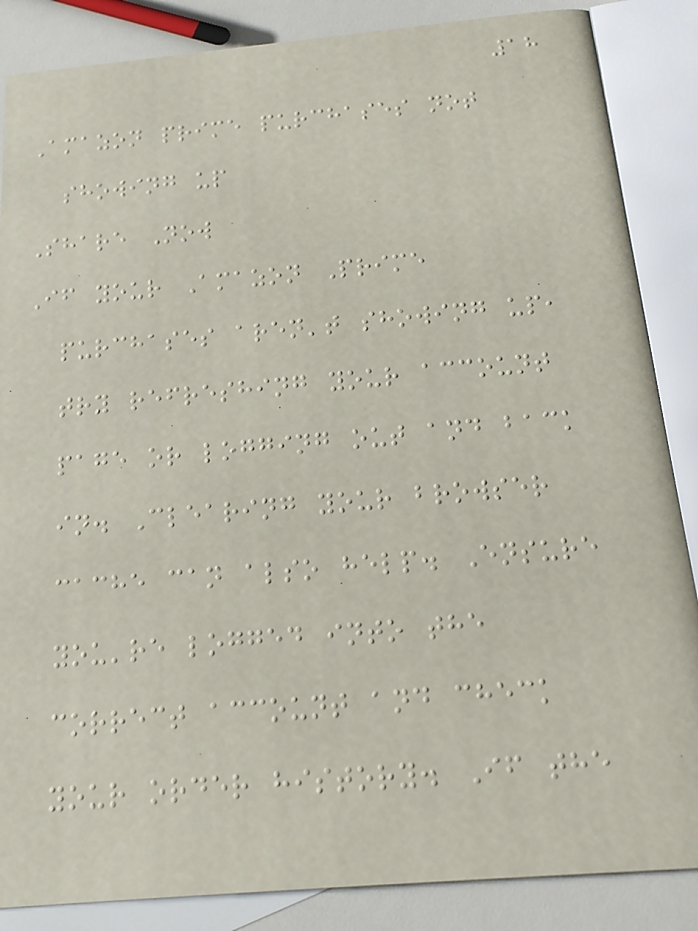18
Amazon prime purchases not
showing up
Share Now
If your Amazon Prime
purchases aren't showing up,
try refreshing your account
page or logging out and back
in. Clearing your browser
cache can also help. Ensure
you're logged into the
correct account and check
your order history. If the
